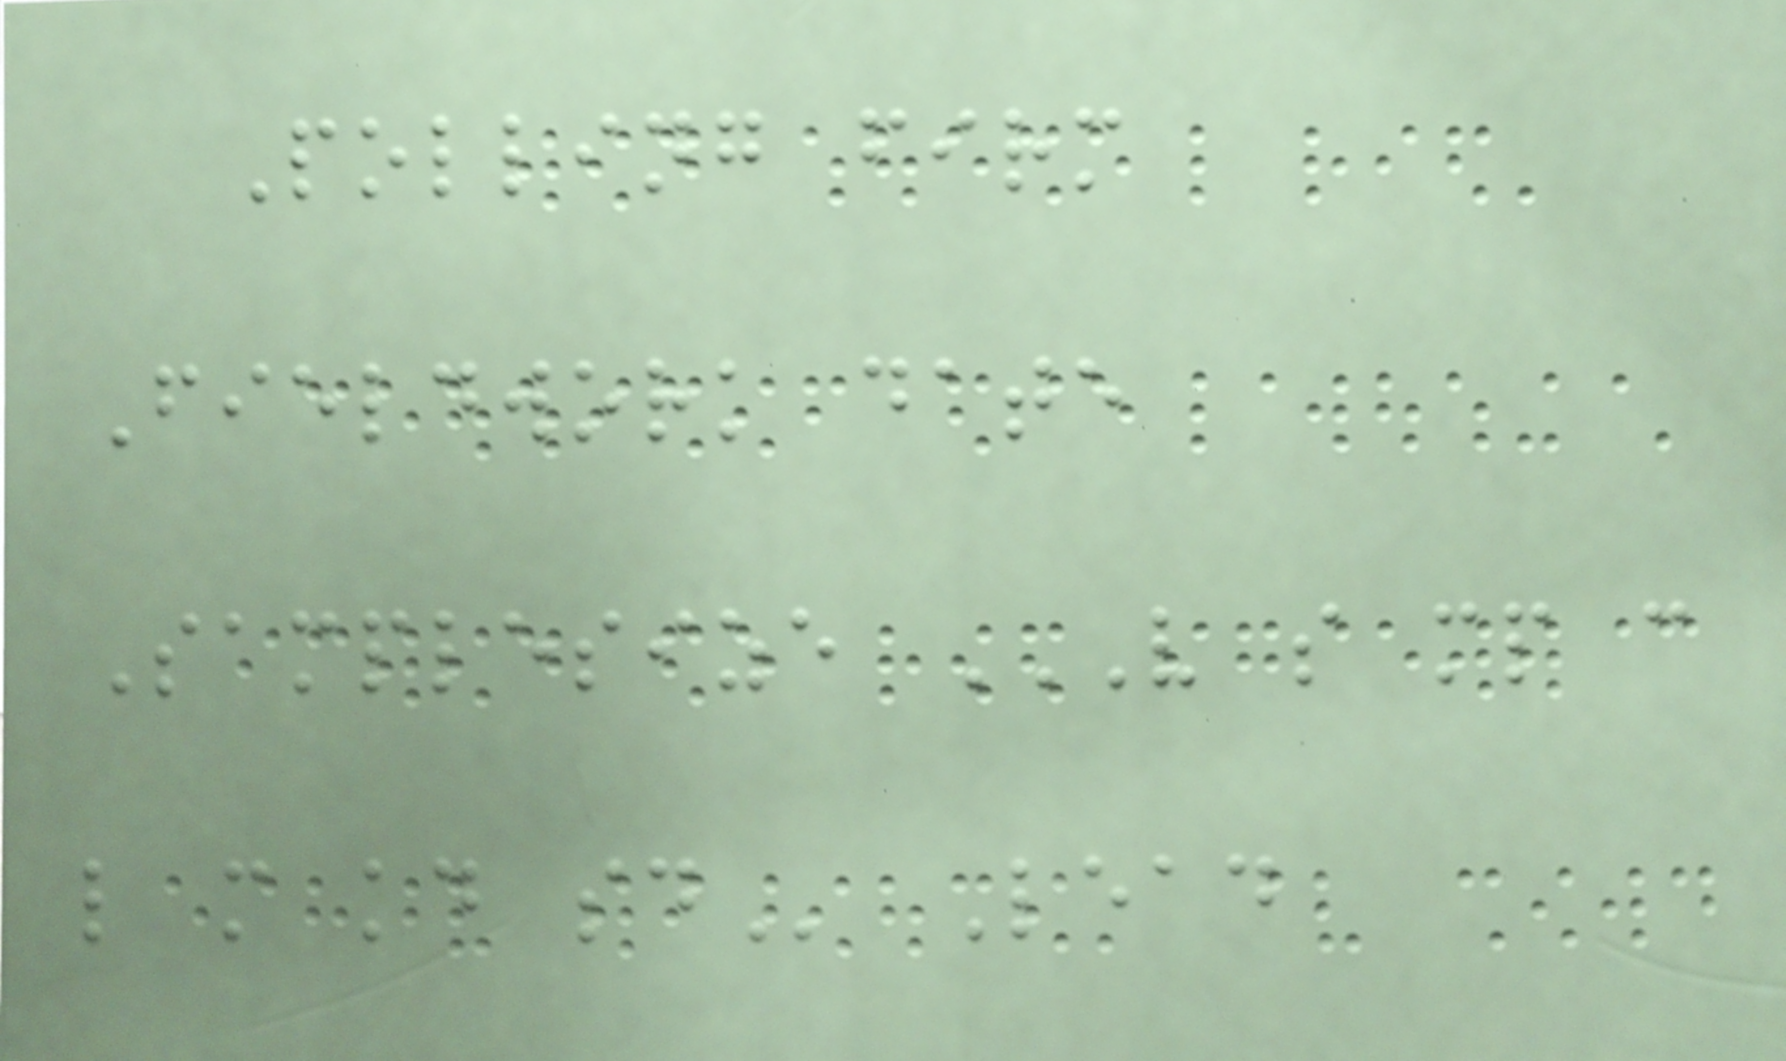Polling firm
Fieldwork date
Samplesize V S MP C
L M KD SD Lead
